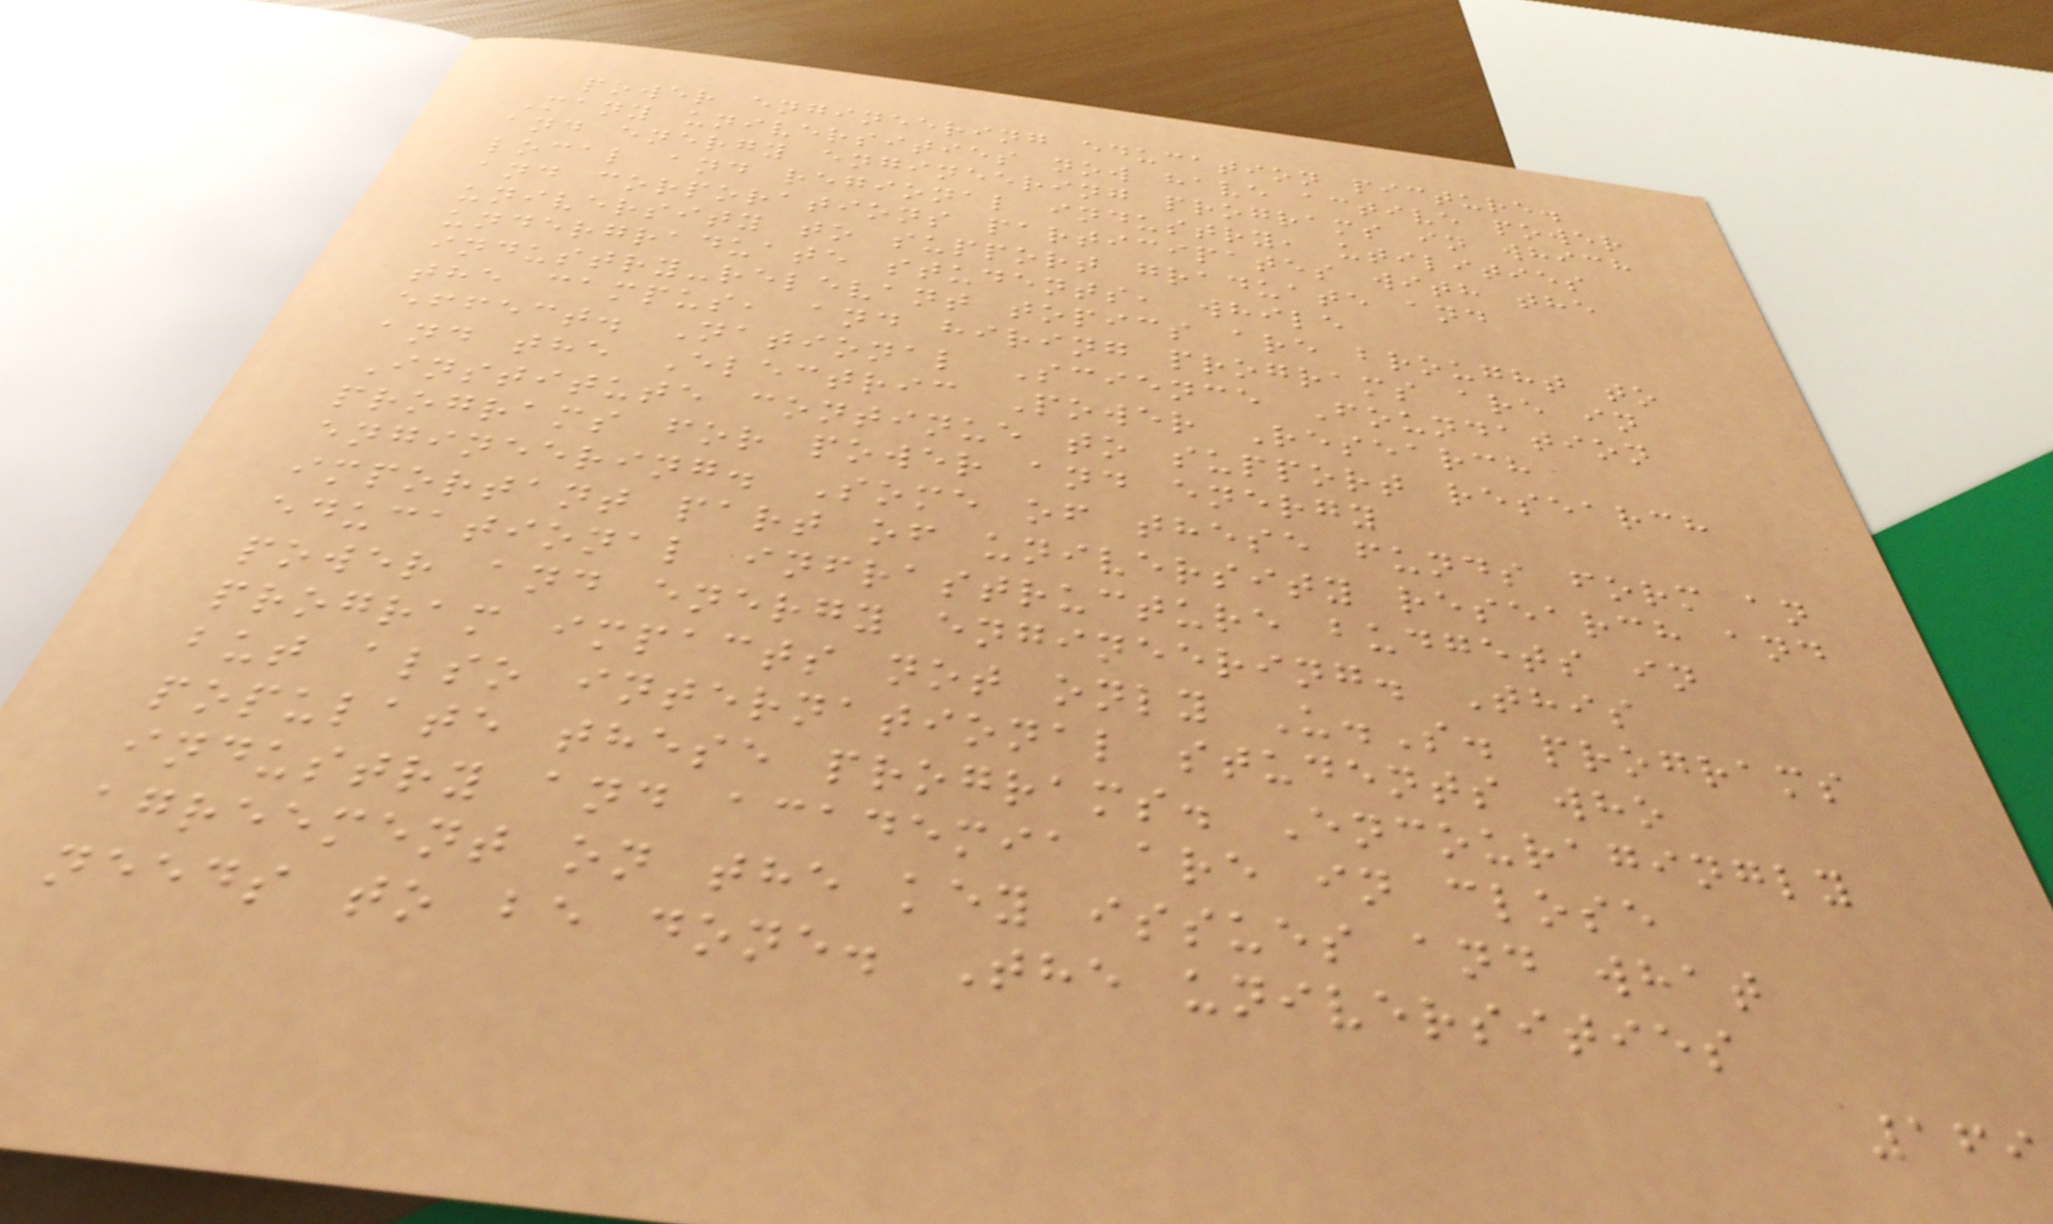power engineering education picture.
Many universities now have active power
and energy engineering programs in which
local and regional industry, utilities
and corporations participates with the
university to support graduate and
undergraduate students, while
industry-relevant topics are brought to
the campus, and hiring programs are in
effect. National Science Foundation
and the Electric Power Research
Institute continue to support research
programs for power and energy
engineering. Some of these funds form an
important part of university research and
educational infrastructure budgets in
power and energy engineering. This
program impacts not only U.S. programs
but also international students who
populate these programs. Encouragingly
industry and academia are in close
agreement on the key issues and what
needs to be done. The universities
169
